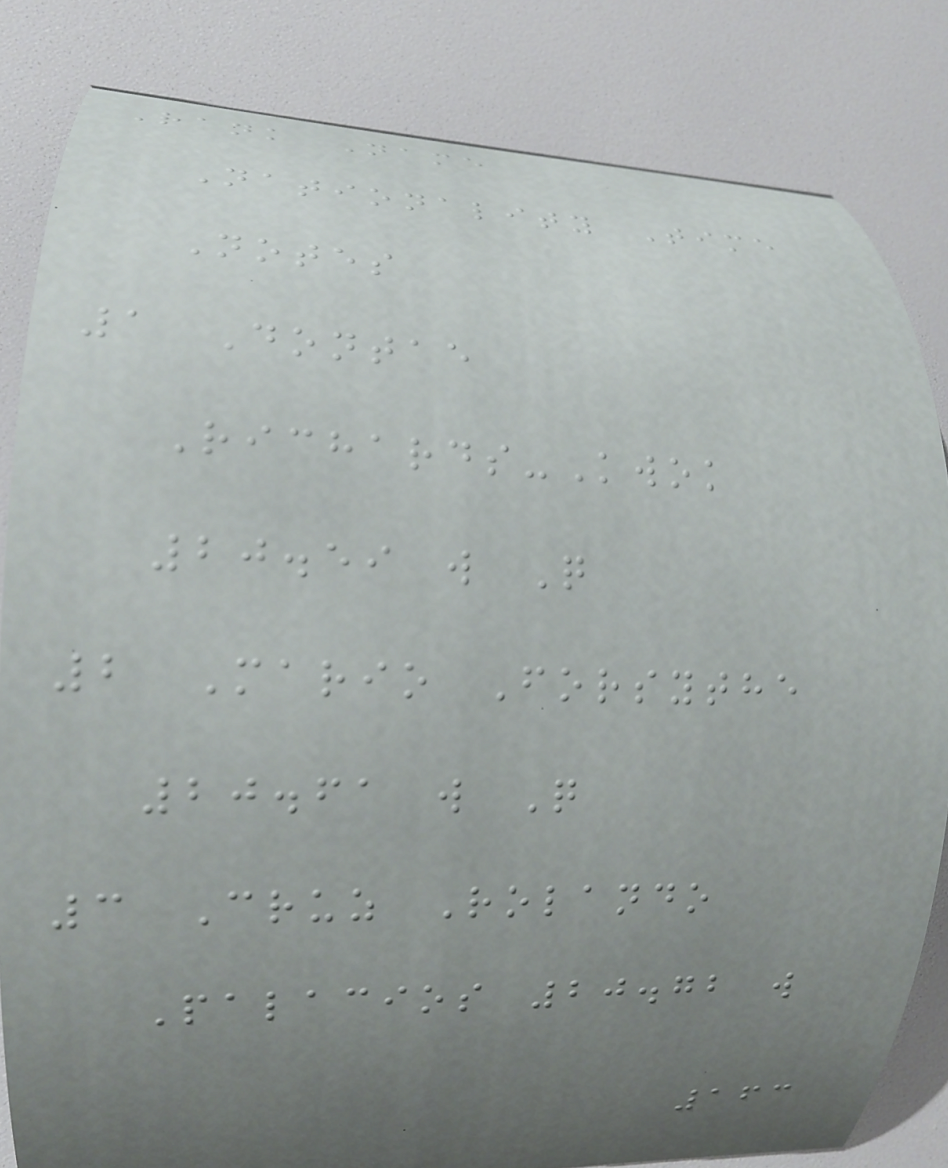Rank Name
Nationality Time
Notes
1 Dontae
Richards-Kwok
20.59 w Q
2 Mario Forsythe
20.61 w Q
3 Cruz Rolando
Palacios 20.72 w
163
